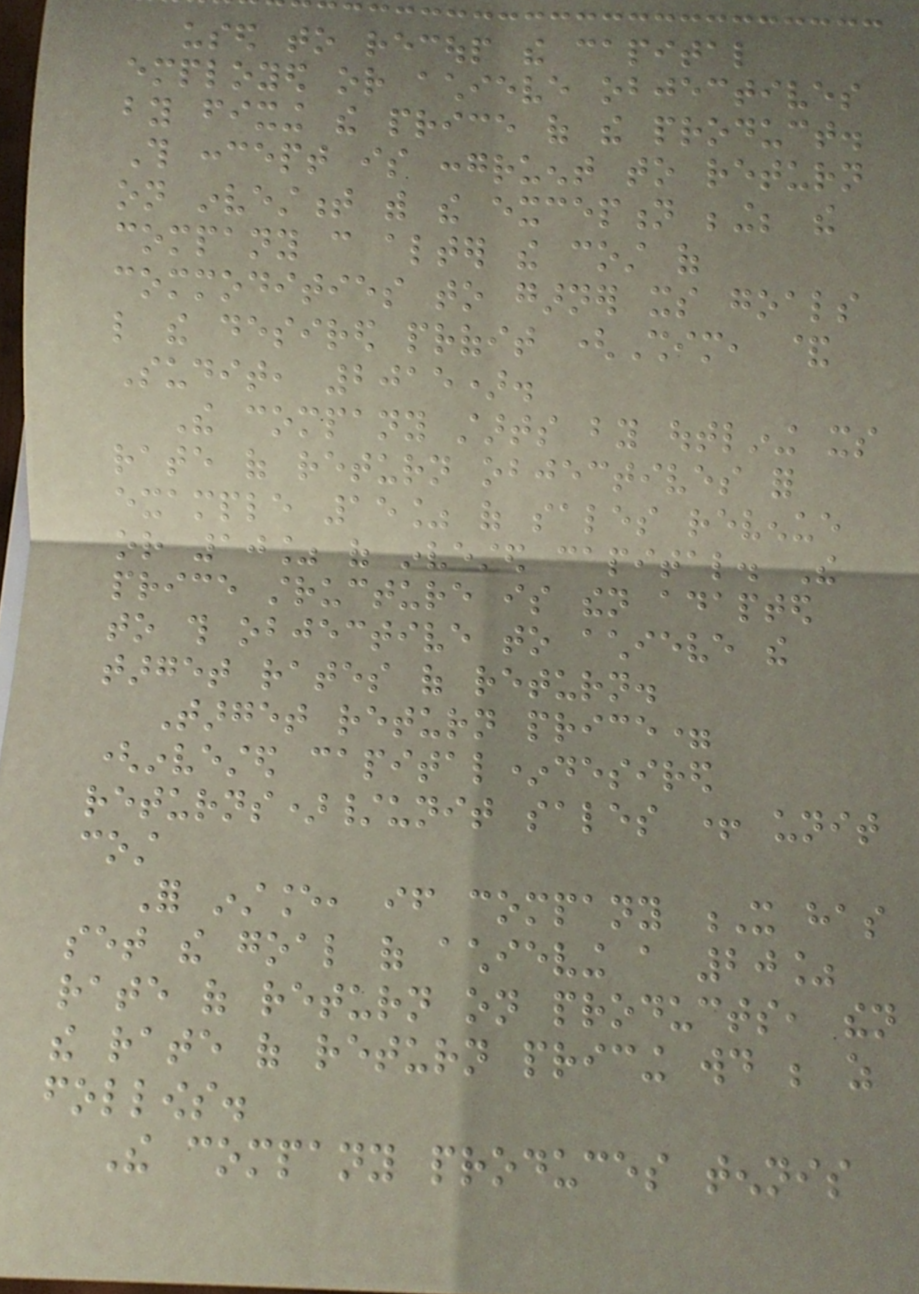used to recoup the capital
employed or achieve objectives
by fixing the price of the product.
This concept is congruent to return
on investment with the exception being; the
company can alter the cost of
commodities to garner its goals
like the desired profit (Shim, &
Sudit, 2015).
The company starts by outlining its
rate of return objectives for
example 15% of sales revenue
or 10% of invested capital. The
price structure is then adapted
to this objective to achieve the
target rates of return.
Target return price=
(invested capital*desired
returns)/unit sales + unit
cost
For instance, if company X has
set the goal of achieving a 20%
rate of return on products, then
the rate of return pricing would be as
follows.
The company produces tennis
